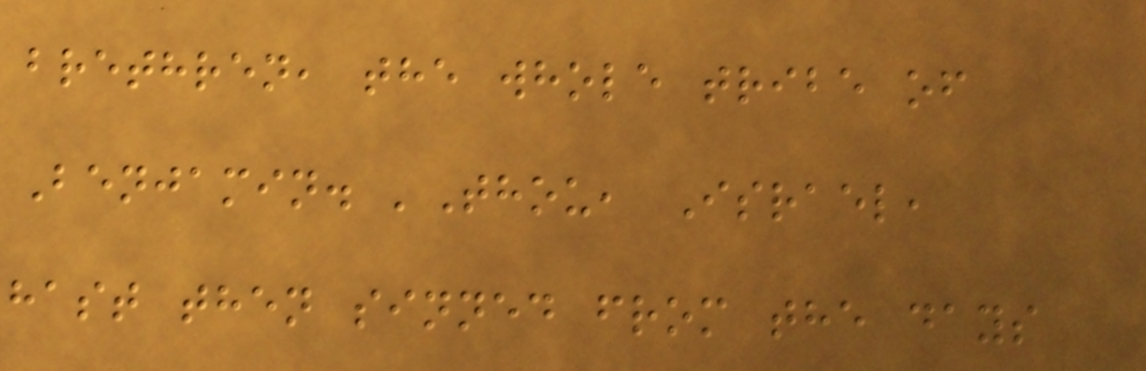brethren, the whole tribe of
Benjamin. 'Thou, Israel,
hast then sinned from the days
